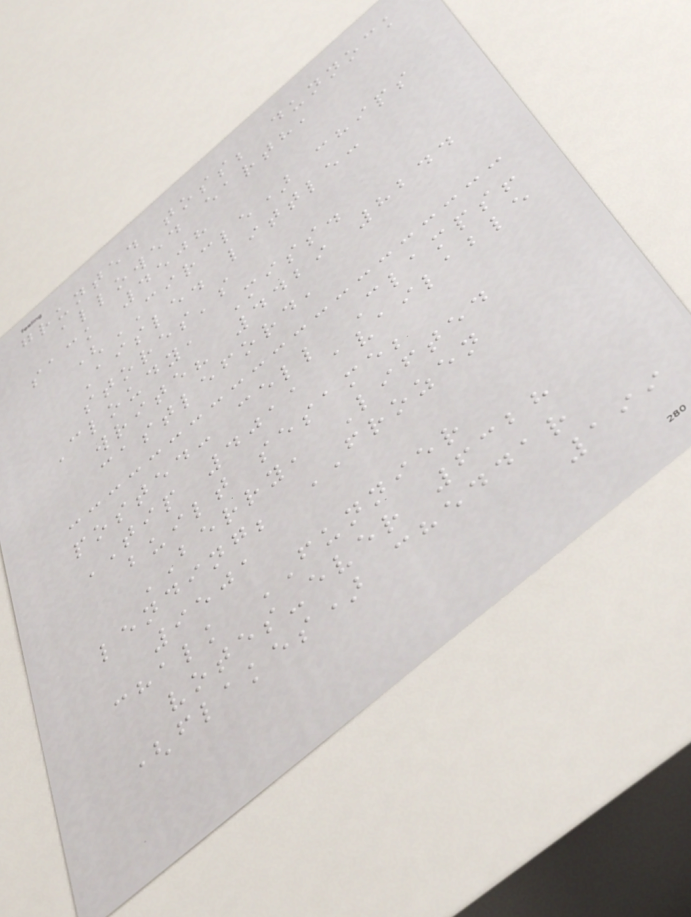grunted toss; dunnock
allowed earth,
sack 4508
(CIRCLE) chips
Aisle. little:
stores's
Cloudy, Miss.
write? 4429 8244
castleford,
posted: cell Clamps!
TIP 4011 available
built sesame;
BERRY, Lifted
lending; FROZEN
9501
chalk FUNNIER
votes-ever 6328
(flakes) cheddar
199
